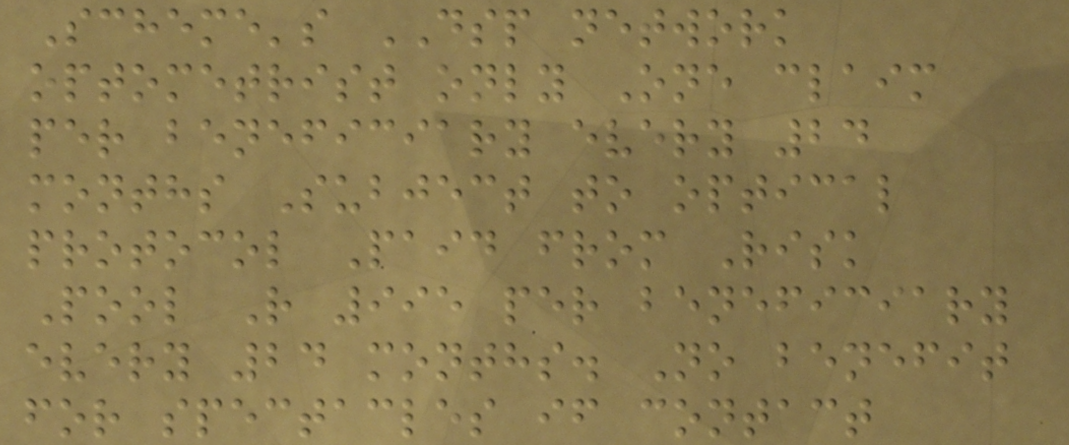Scheme's DSP network
optometrist only One claim
per beneficiary every 24
months Subject to optical
protocol Paid from Risk
Pool R 995 per beneficiary
every 24 months. No benefit
for spectacles if contact
